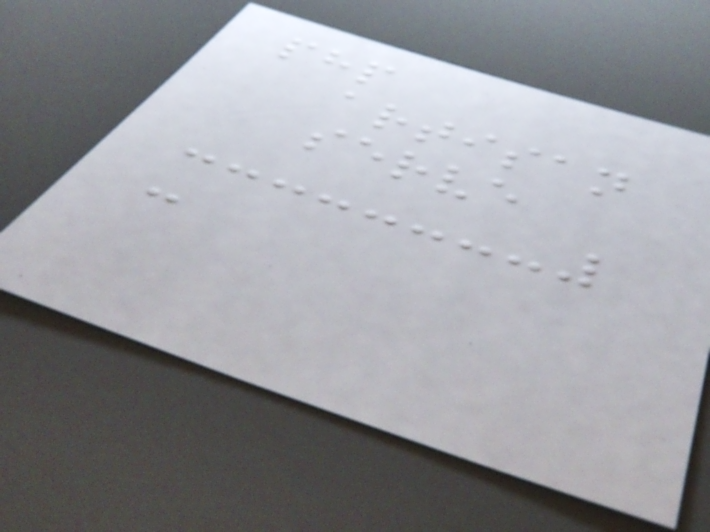php
artisan
serve
-
